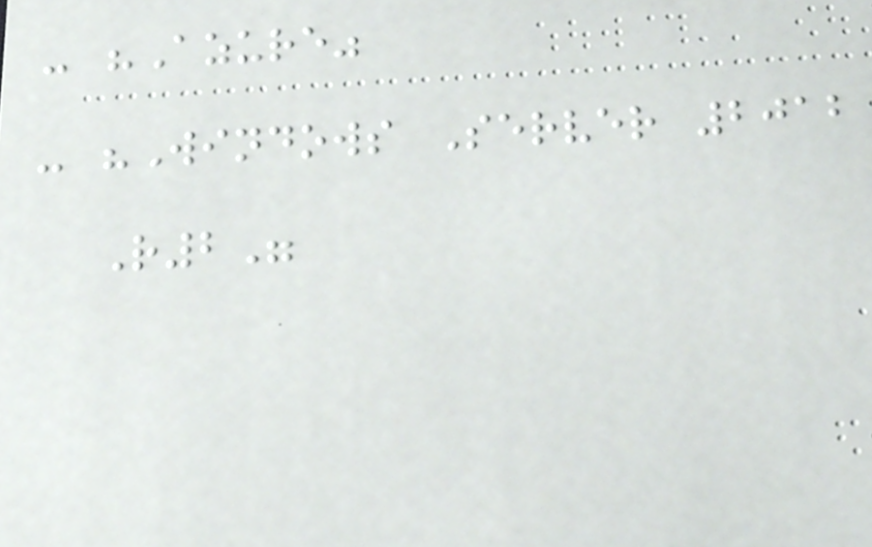- "Azure"
- "Windows Server 2012
R2"
